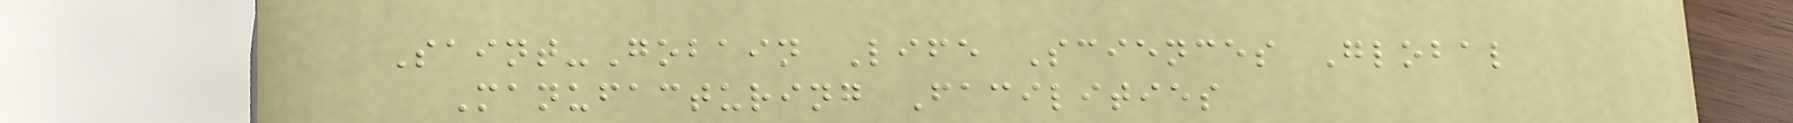Saint-Gobain Life Sciences Global
Manufacturing Facilities
